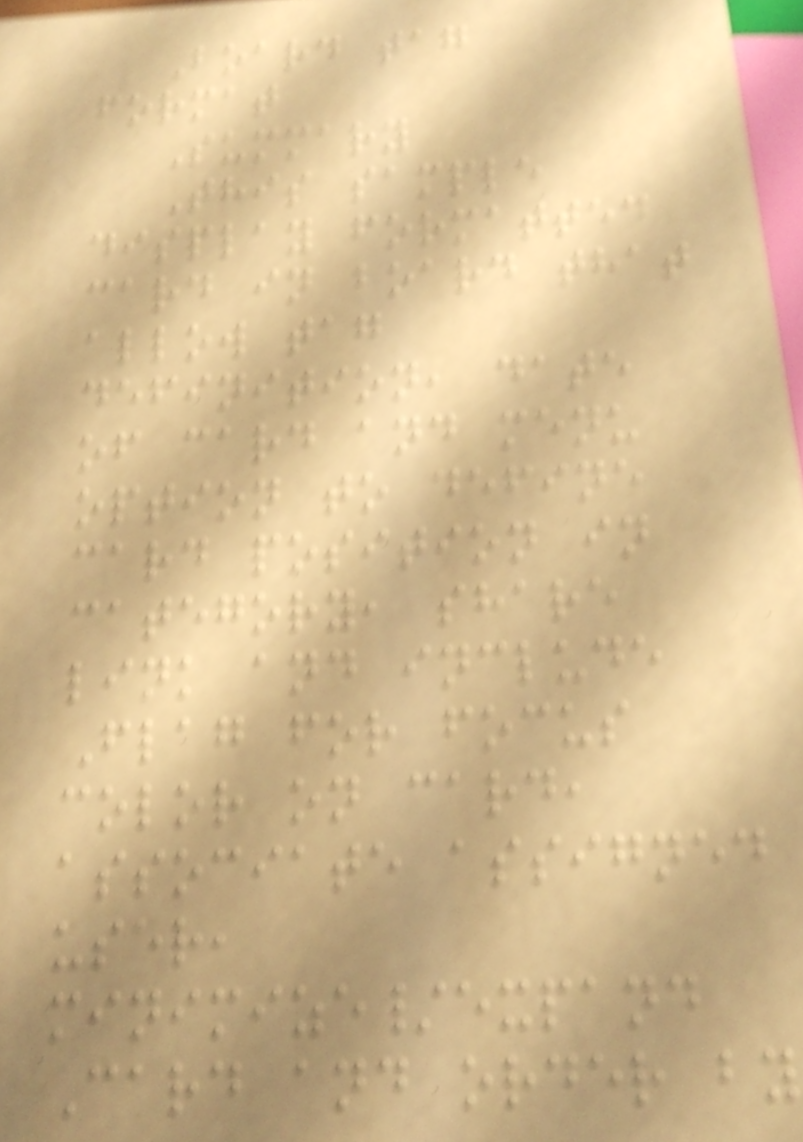Board tag
format
Summary
This sample
display formatted
card in board that
allow tag
definition, date
of card and menu
option to define
card position in
category, share
link and include
Flag for focus
color on card,
associate assigned
user,
minimize/expand
Card and order by
